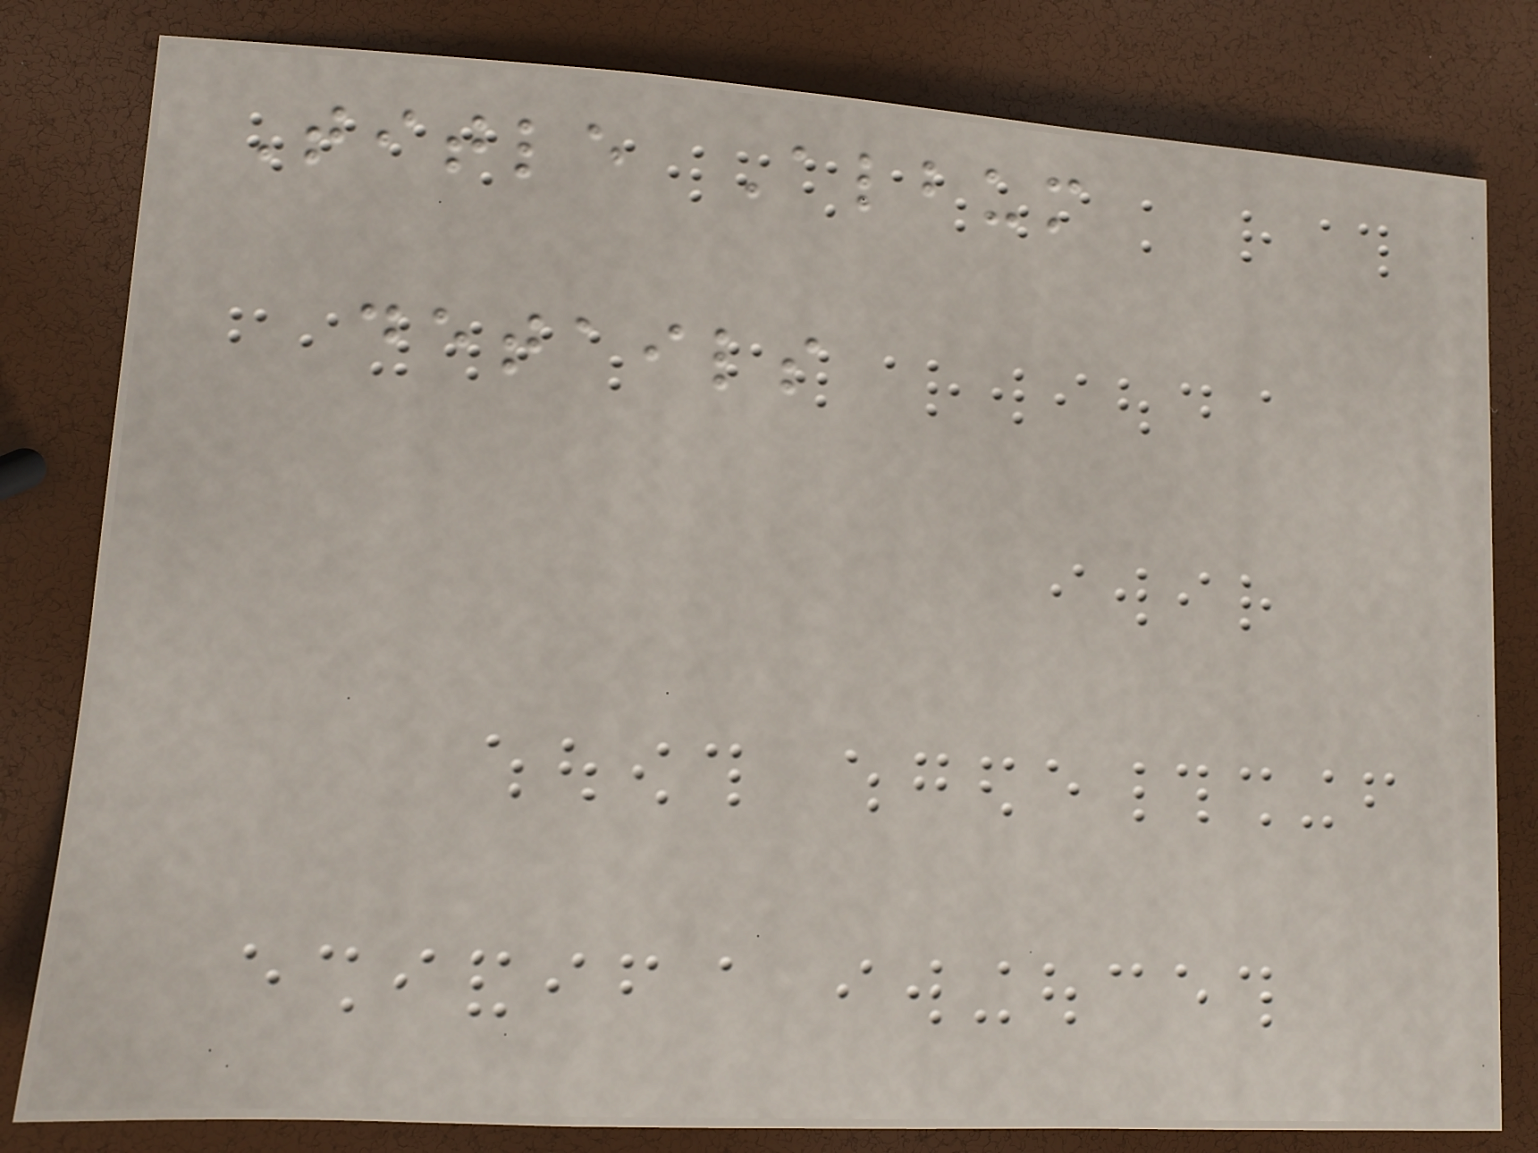Title Album
details
